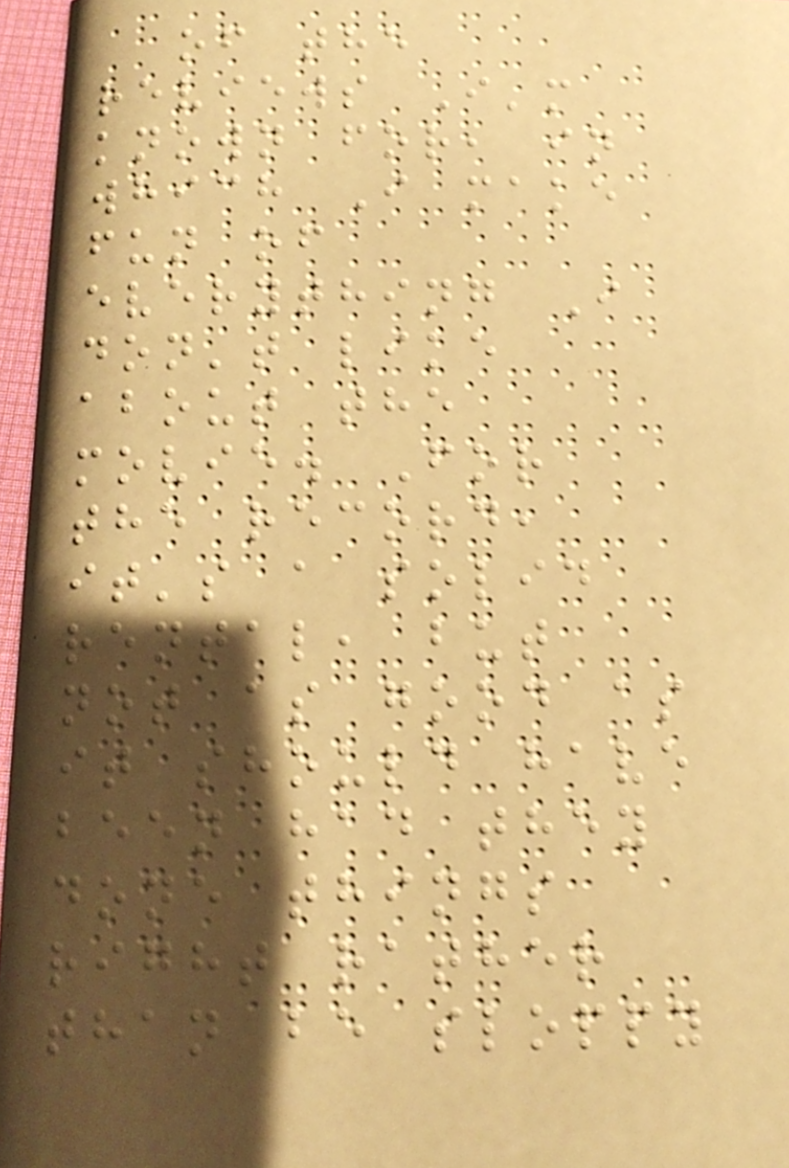of the
reviews I'm
known for, in
which I make
fun of
everything I
don't like
about the
movie. For
the record,
it's a solid
rental, but
not as good as
it should have
been had they
done things
right rather
than be sloppy
